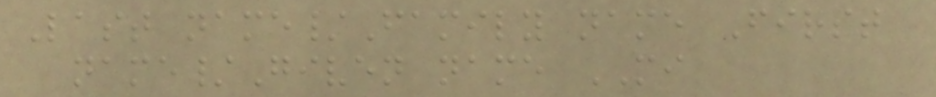Last name/Family name First
name/Given name MI
